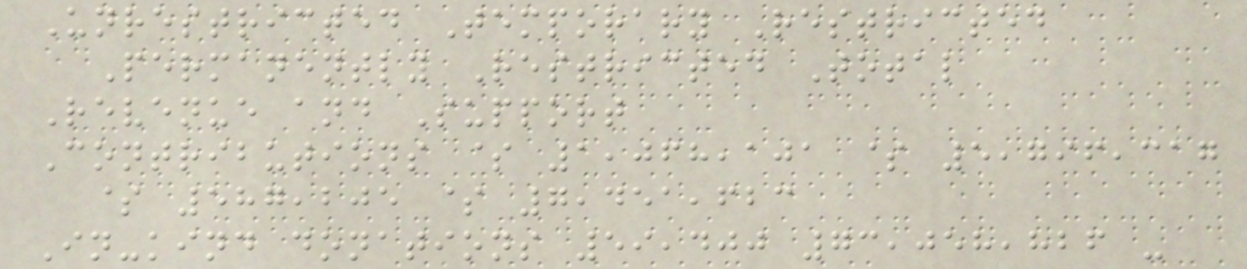Unrestricted Temporary Restricted
Permanently Restricted Total
Revenue and Support
Contributions $ 1,068,101 $ 5,796,317
$ 587,205 $ 7,451,623
In-kind donations 59,400 73,058,826 -
